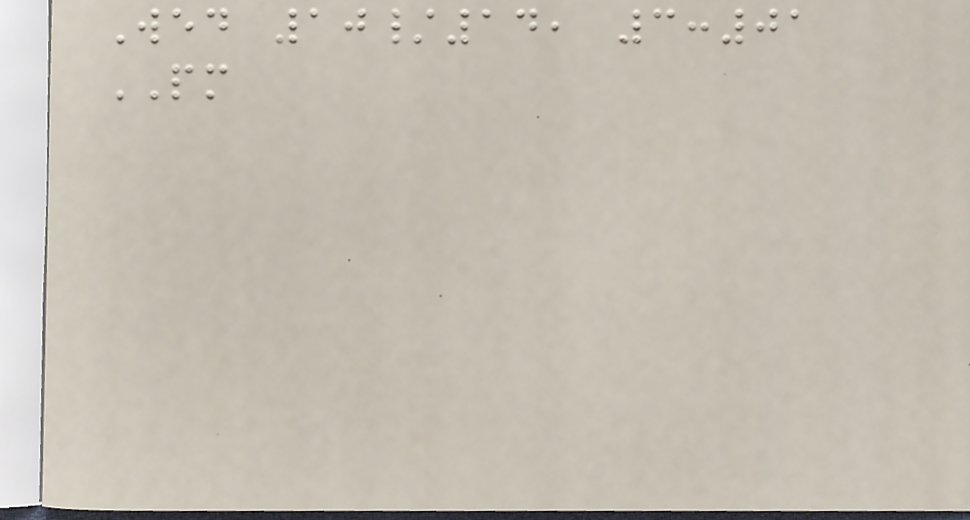Wed 10/14, 3:01
PM
